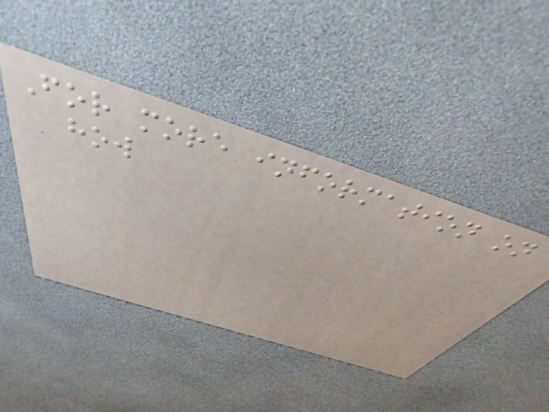For more information on
how
